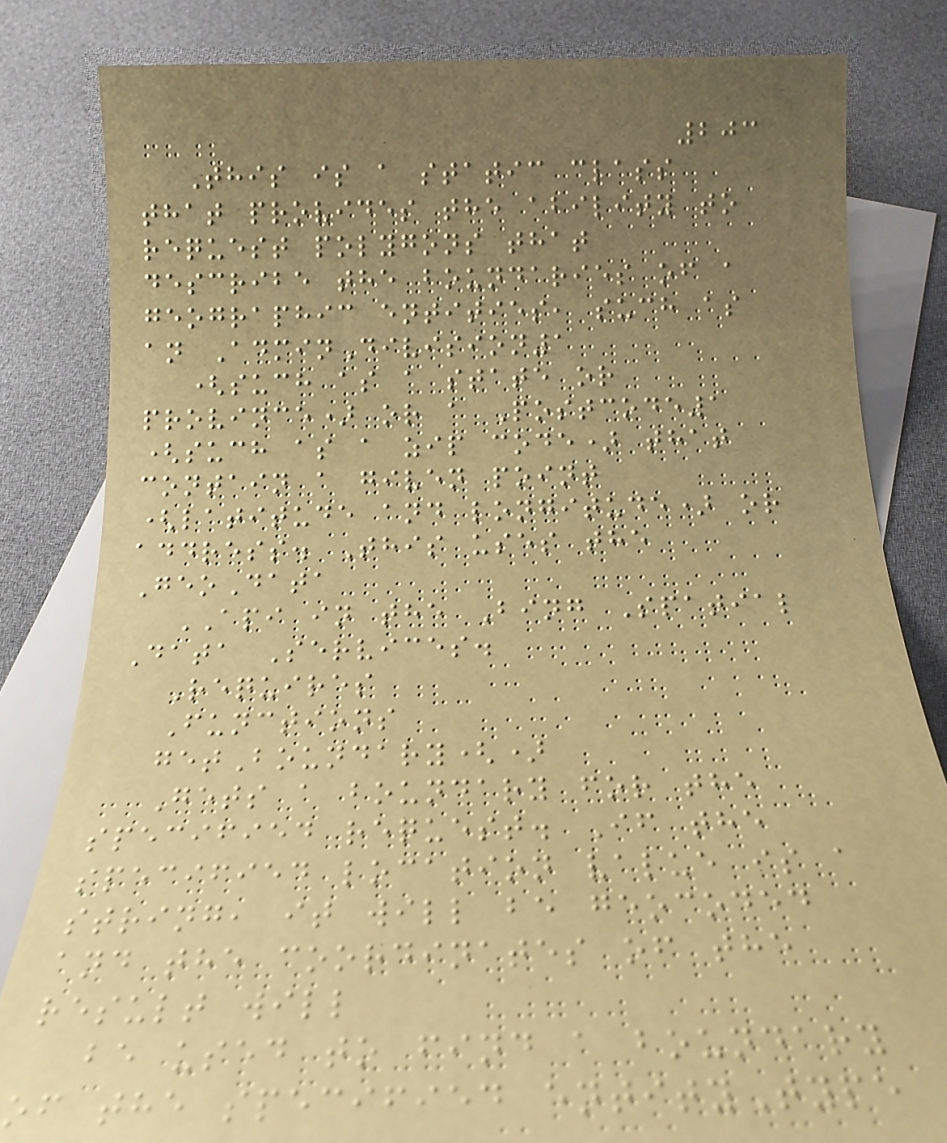203
This is a static class
that provides the ability to
request polygons that
describe the boundaries of a
geographic entities, such as
an AdminDivision1
(such as a state or
province) or a Postcode1
(such as a zip code) that
contain a given point
(latitude and longitude) or
address. This uses the
GeoData
API in the Bing Spatial
Data Services.
Requires
Functions
getBoundary()
Gets a boundary for the
specified request. If the
specified location value is a
string, it will be geocoded
and the coordinates of the
result will
be used to find a boundary
of the specified entityType
